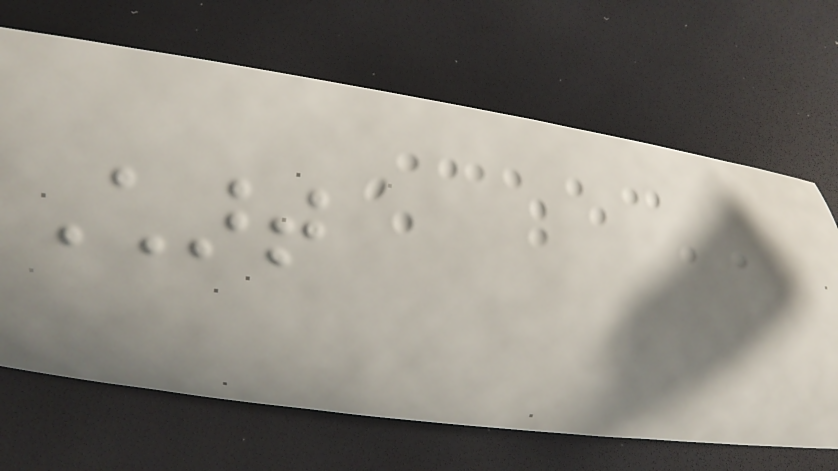Chart
